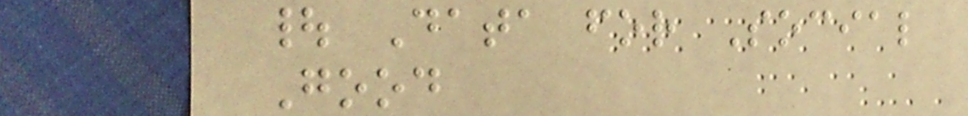| Data for Social
Good
